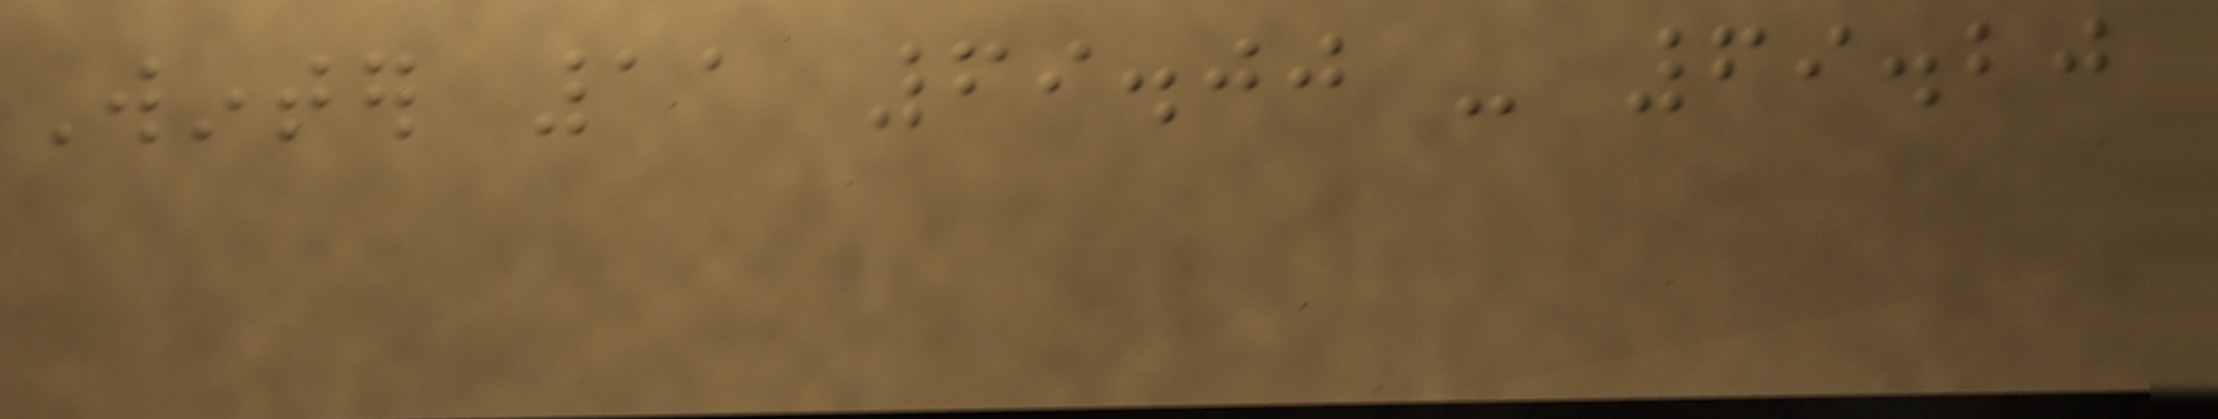Winter 11 69.00 - 69.20
